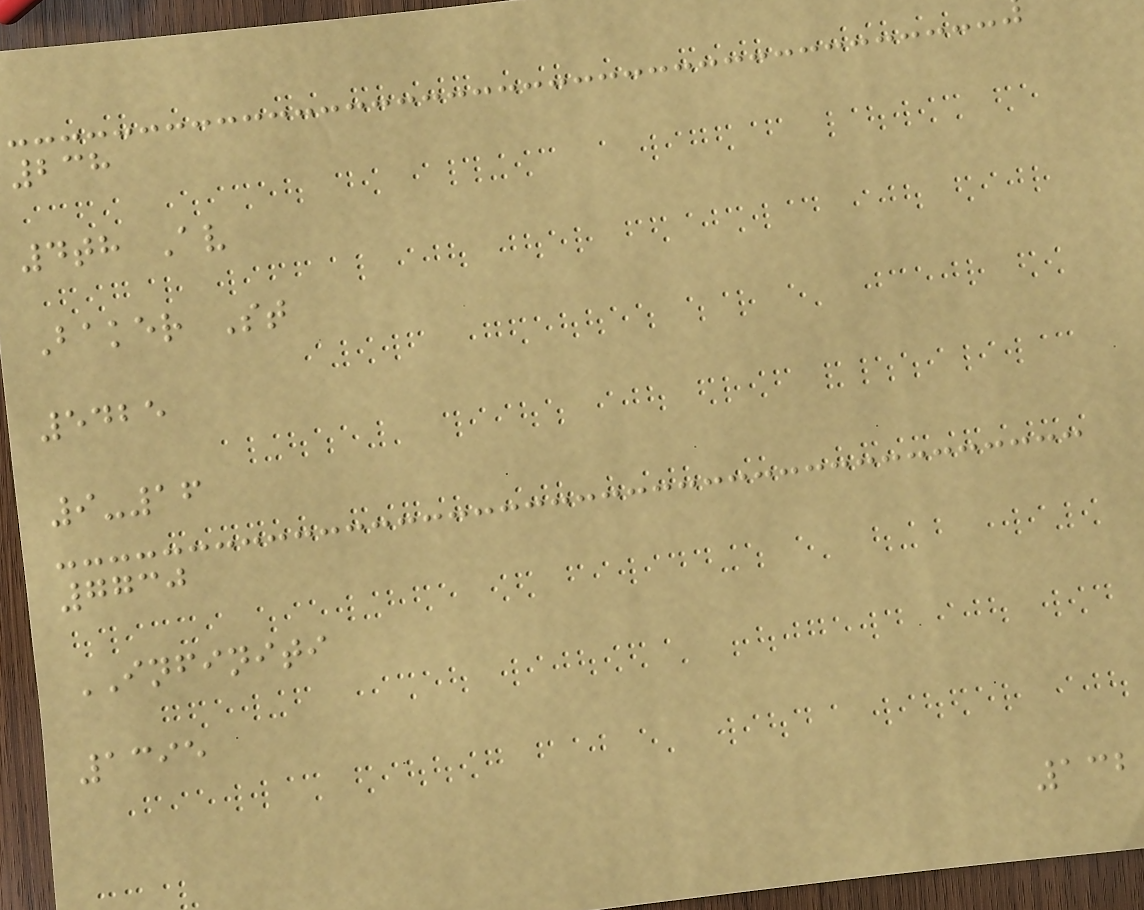238
4th Av
Baker St
5425
9-16
7730
INFINITI
1395
132
